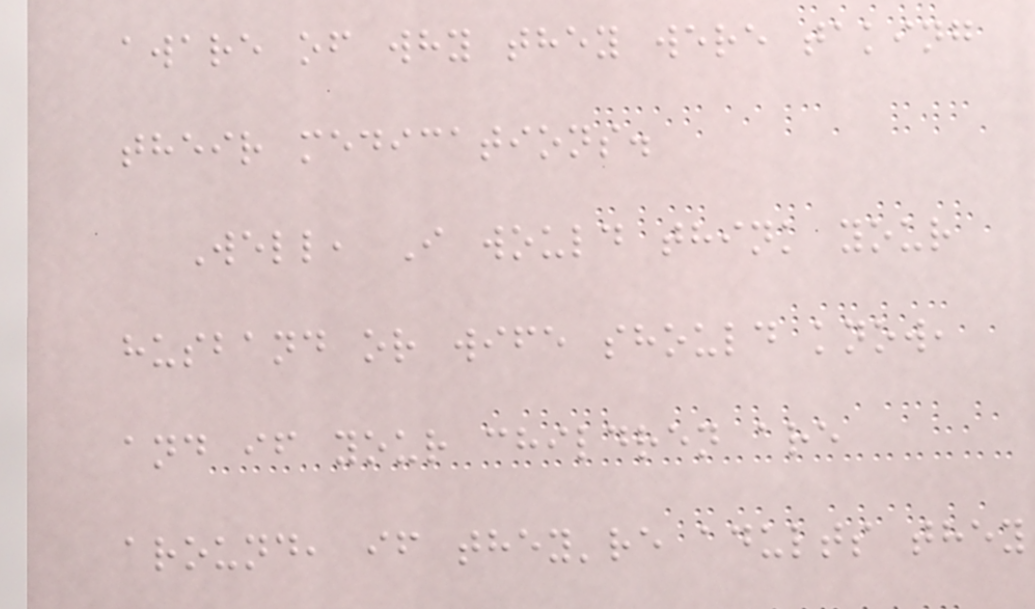aware of why they were taking
their medications.
Well, I would think your
husband or wife should know,
and if your children are
around, if they're adults they
